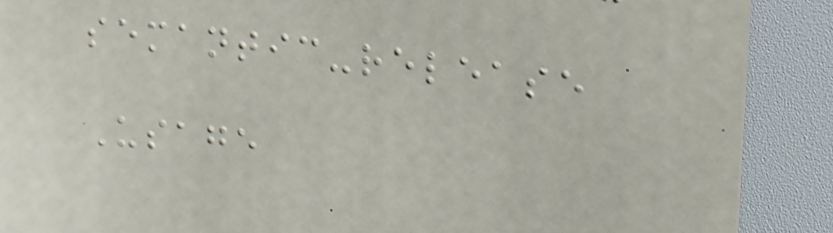semantic-release
Usage
